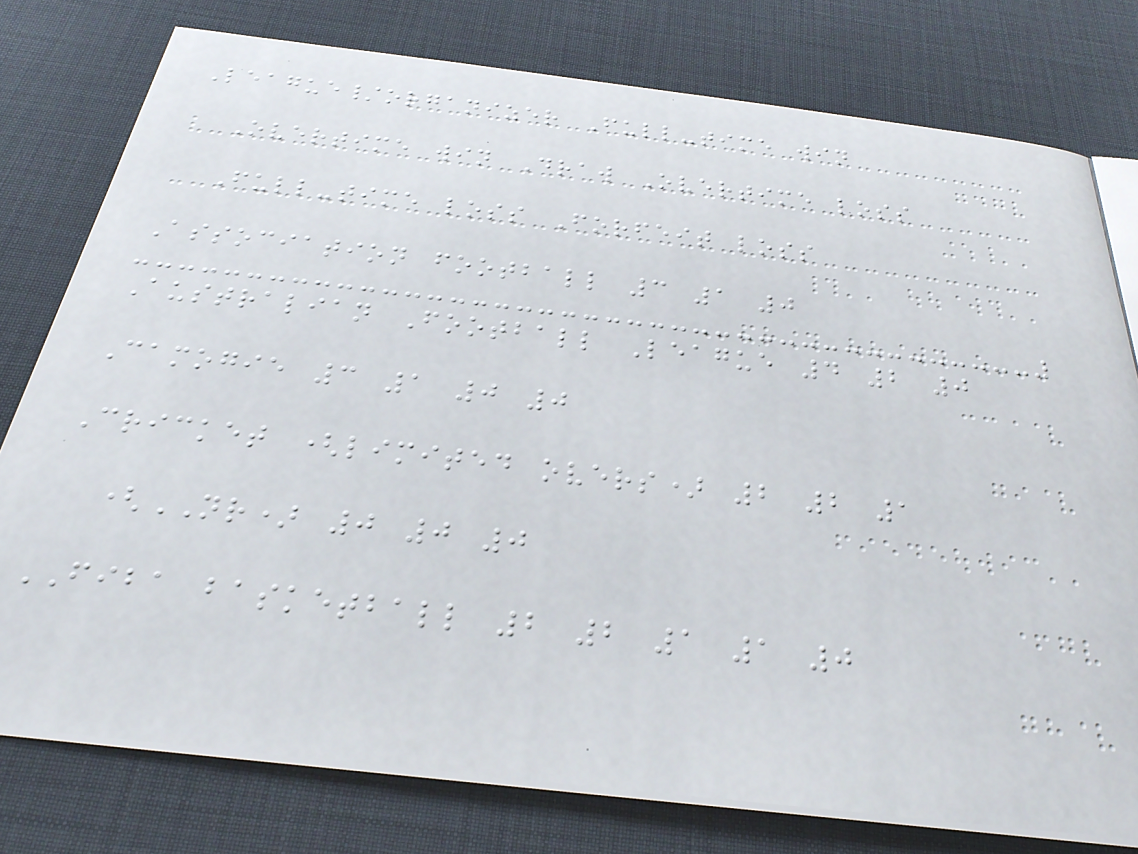League/organizer Full-time win
Overtime win Draw Overtime loss
Full-time loss Forfeit loss
Association football 3 1 0
Australian Football League 4 2 0
Camogie 3 1 0 0
Cricket (limited overs) 2 2 1
(NR) 0 0 0
FIBA basketball 2 2 1 1 0
